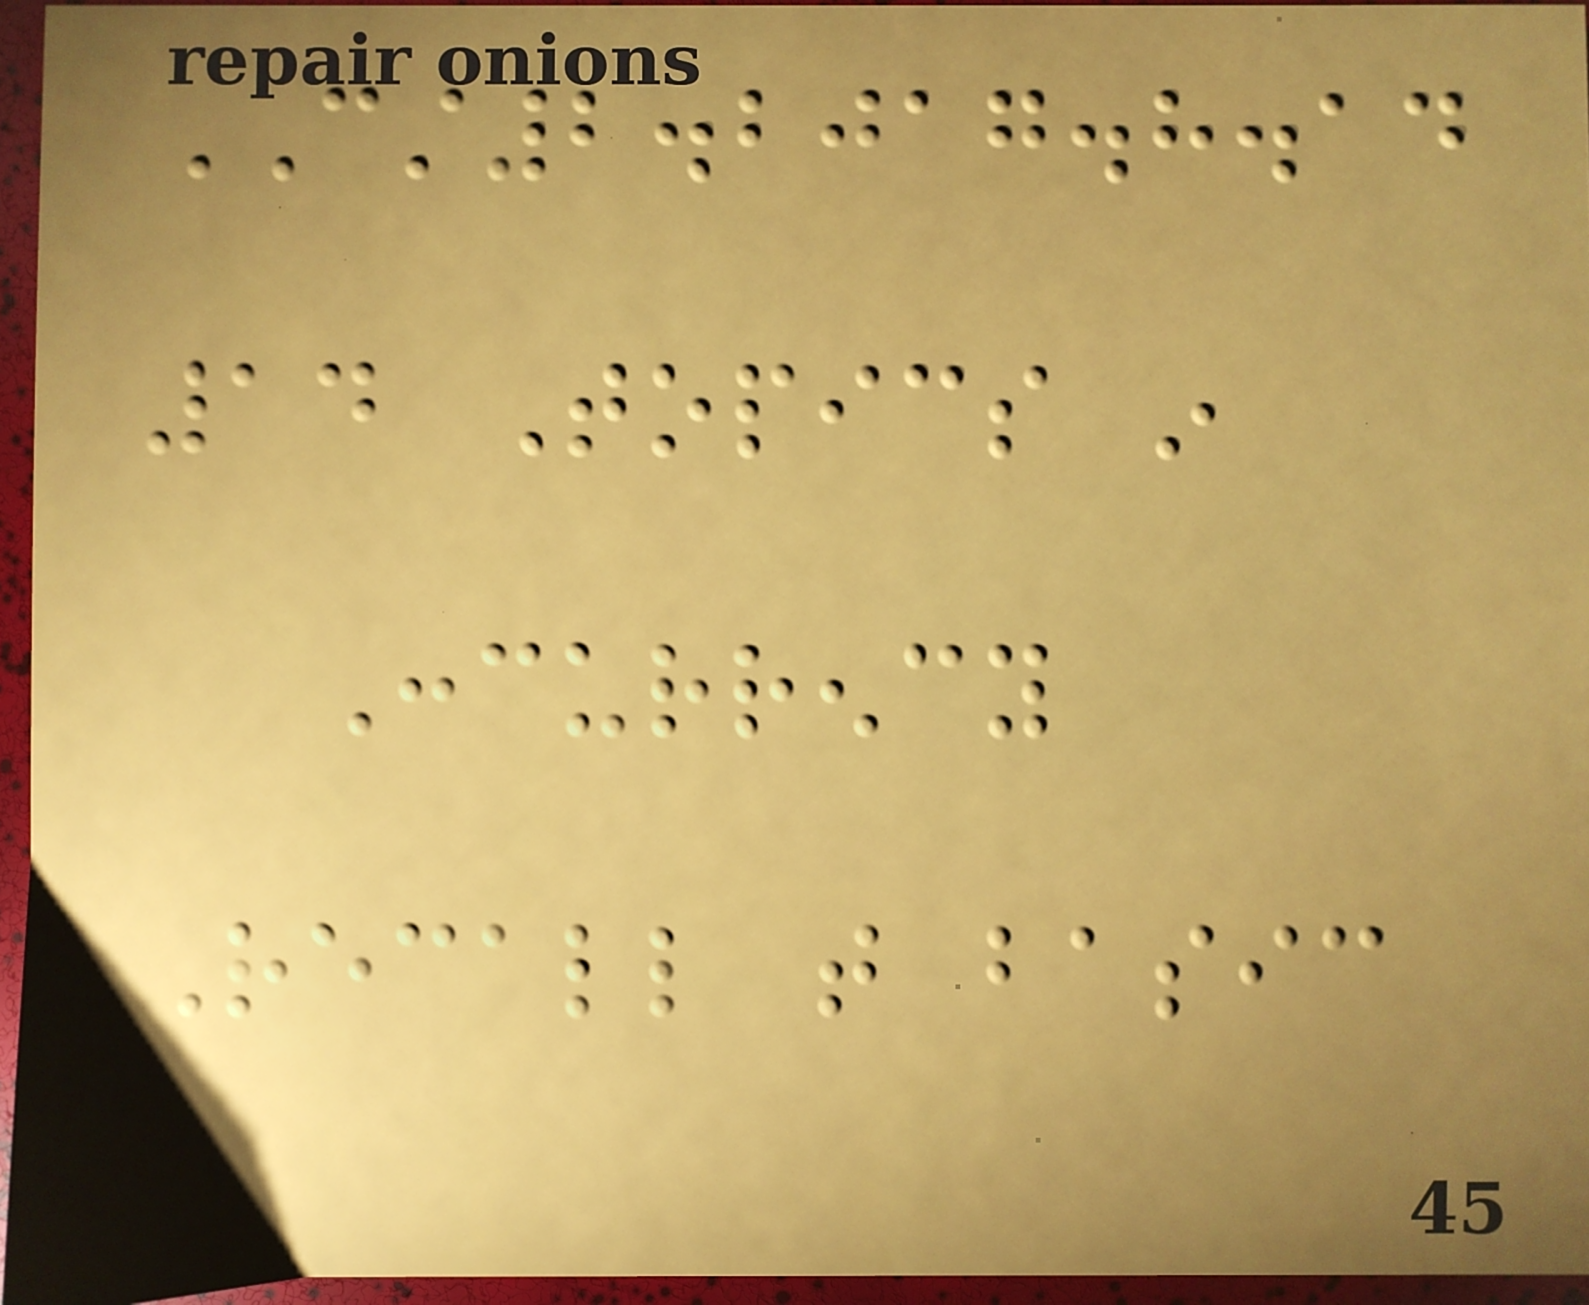CST2.2017.8.14
14 Topics in
Concurrency
Recall that basic
